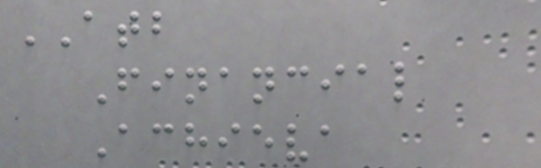ATB
Financial
Achieva
